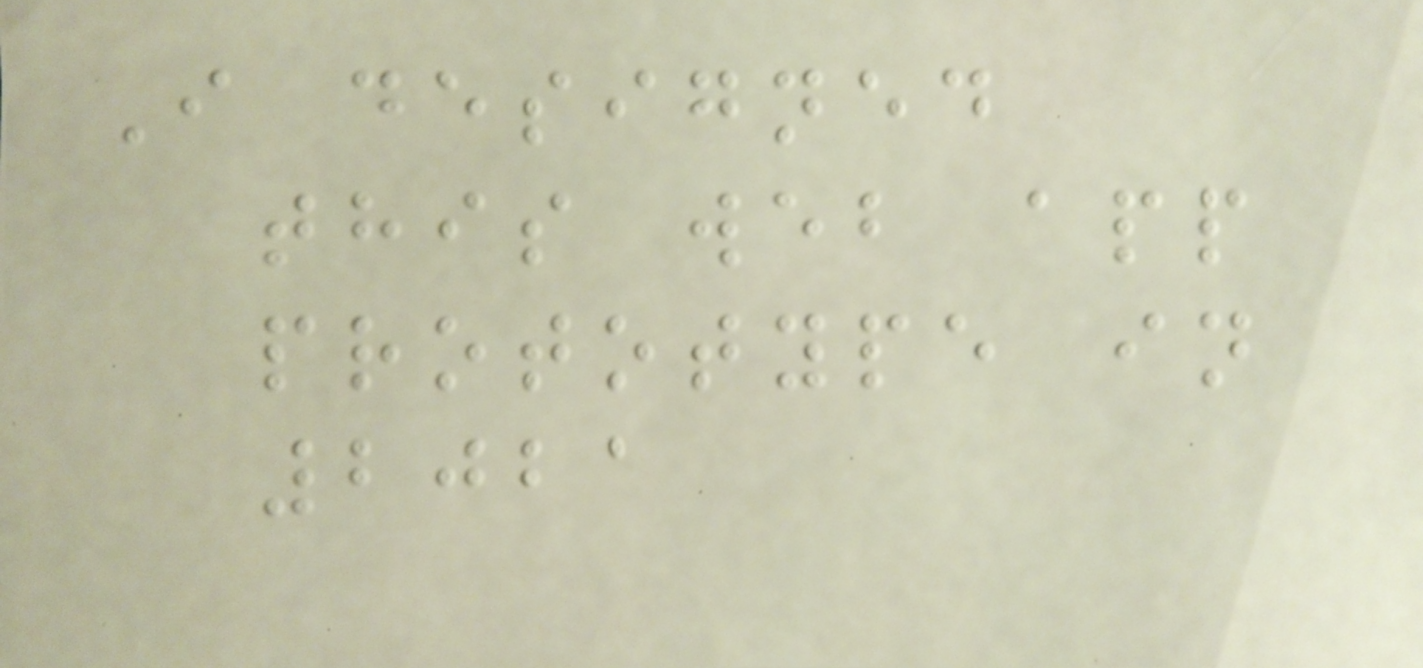I designed
this web app
prototype in
2021
